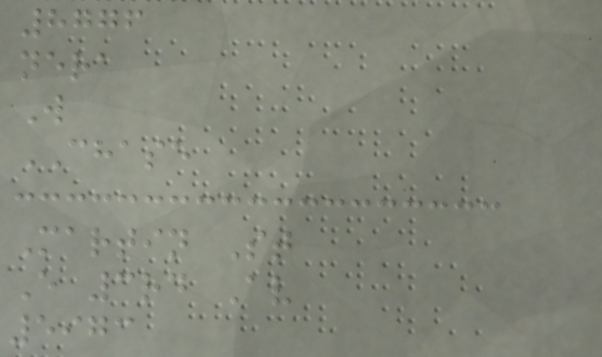8776
nera
W
CHASE
Martin St
E 3rd Av
5973
